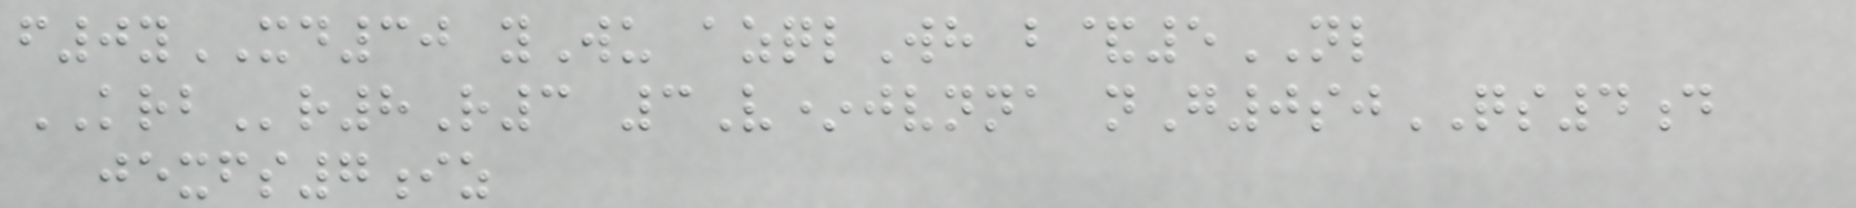f0yXD30 yWu azqlWh b&5NL
KRBr8R3 3V*jvnna nG0sjQS4d
jexfs7iz
